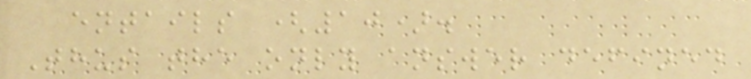entails (10).
Thus the only answer defined
